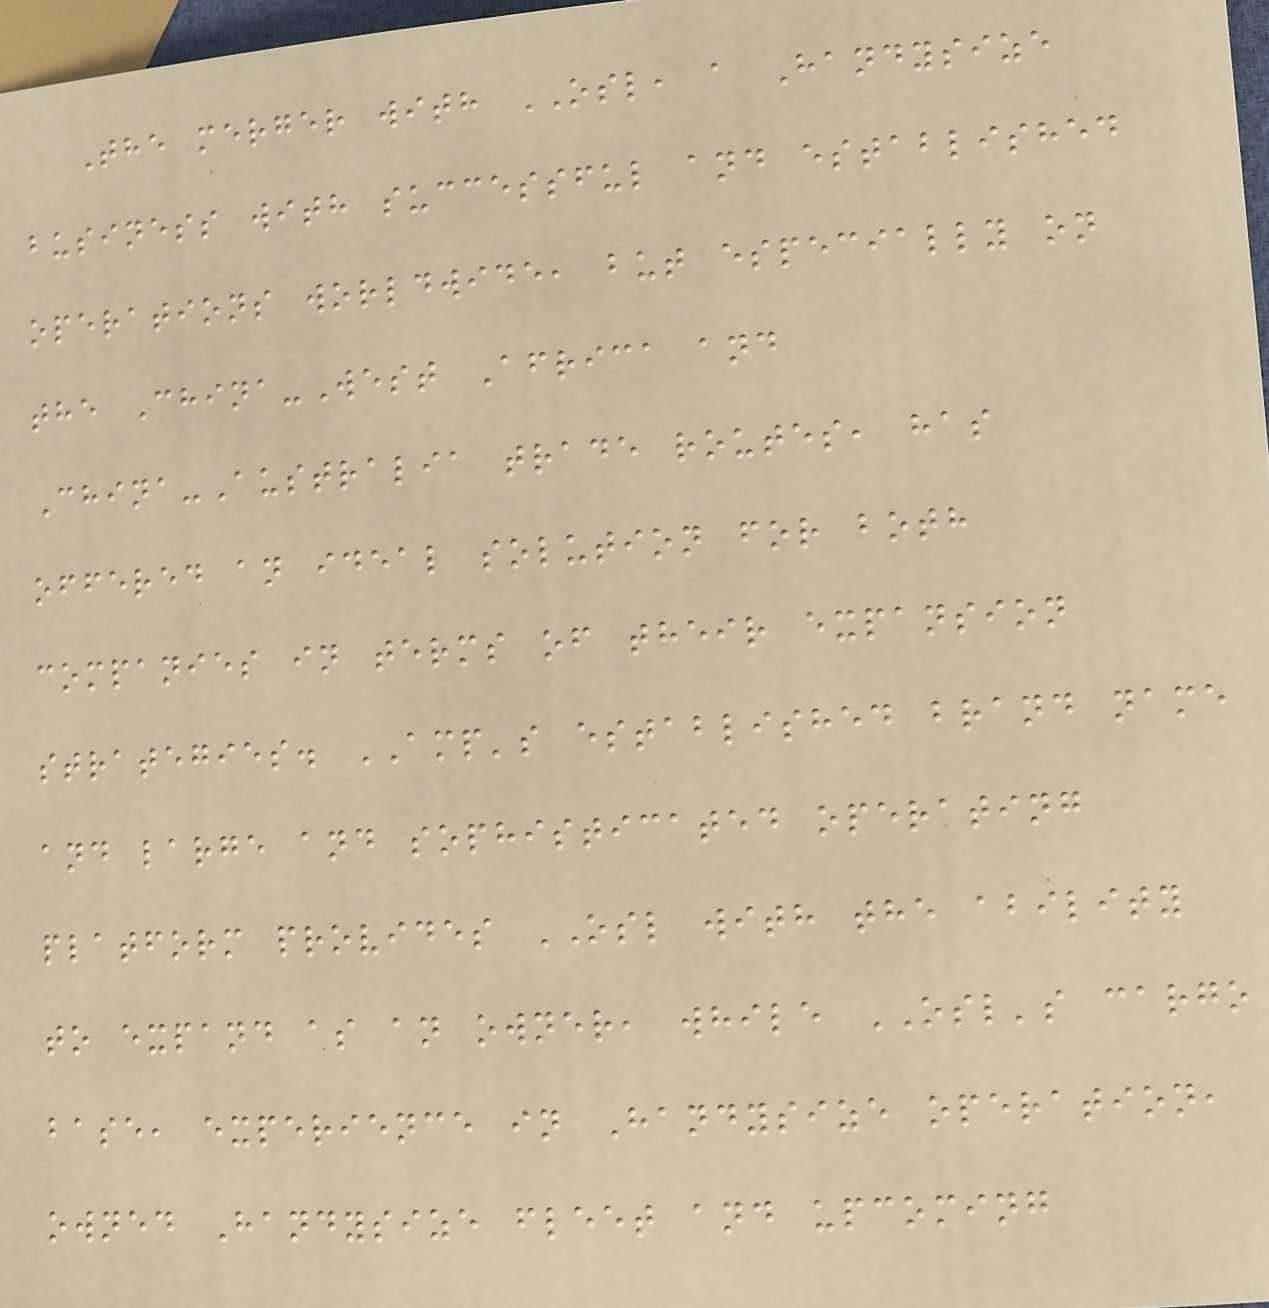The merger with OSL, a Handysize
business with successful and established
operations worldwide, but especially on
the China-West Africa and
China-Australia trade routes, has
offered an ideal solution for both
companies in terms of their expansion
strategies. AMP's established brand name
and large and sophisticated operating
platform provides OSL with the ability
to expand as an owner, while OSL's cargo
base, experience in Handysize operation,
owned Handysize fleet and upcoming
